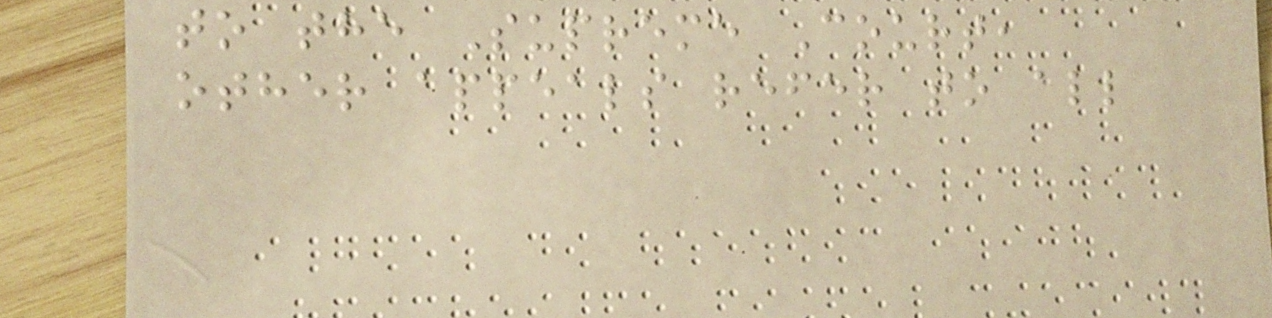to the Supreme Court,
other appeals refer to all
